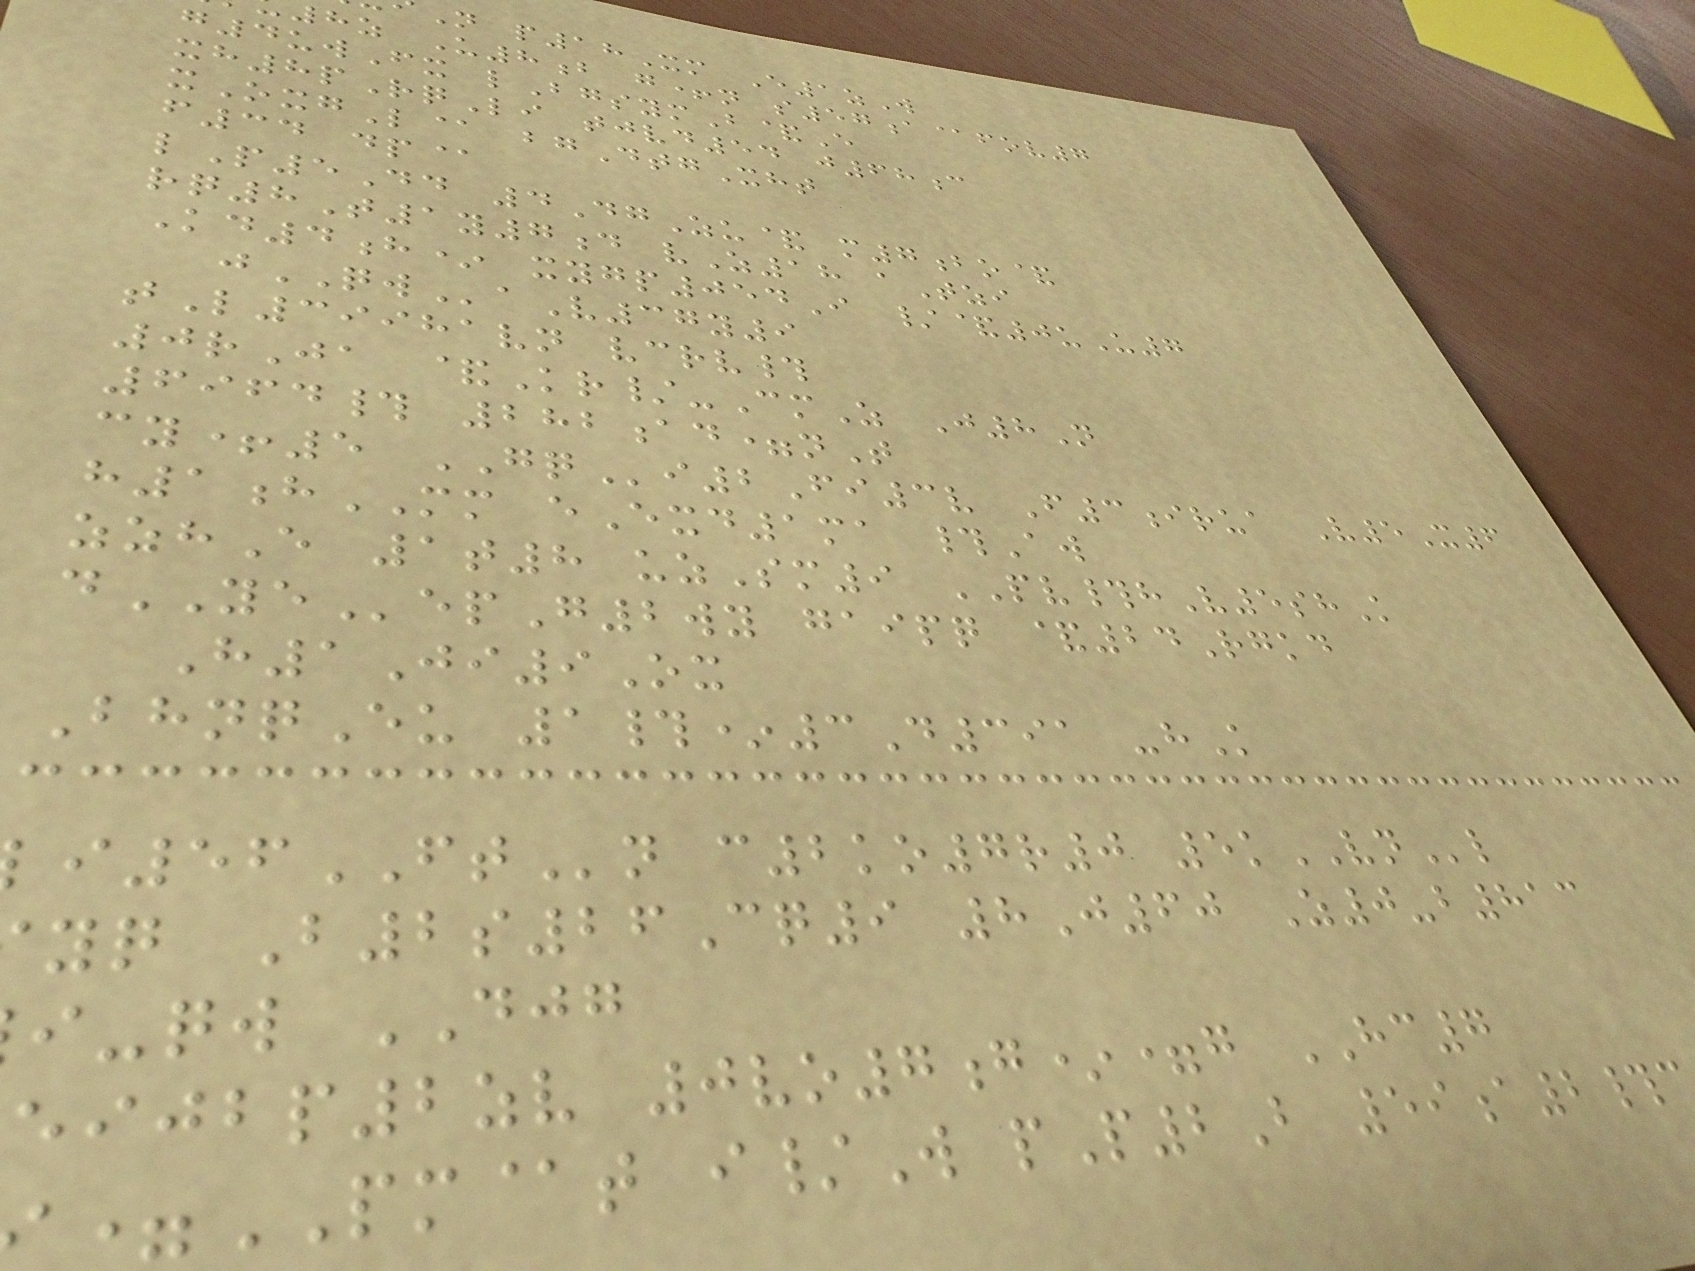N p18Xm E1zW
hz U8b g+n s57a@fov7
g4uwFx lBgsymB&E
xh8pRqLi tjvd54 j68c
xOxgL@ bgDtgXht
f34 dp@
lP5Dd 4DgZu& m7bo&
rq8T1y7d vZ18 aTzi
Kd4h* xygp054I /&0uU7
jQWaV37y9
tL39981vn vcrv#
0rJa &Kr/-CmZ J8N
6964# 282ad=nT
cy+5 GQi2Fi3v F3irua V5X6
h1hMM eExd1ma #Aw
zzhE 1t8 uzSm9 PV#hV5shK
dYEepG2wy gaipq &24Rgkd
H1Ji9Ox
BhnqEu 1#*3D391 -hK
i56FTn c2ko7r0 5kVNl
yq B2s26Cq9 8J60 Z0-b813
i-qw DJG
p2zv 0vo7g*=g HC7
=PM@t i/W pP2B 59a2#c
